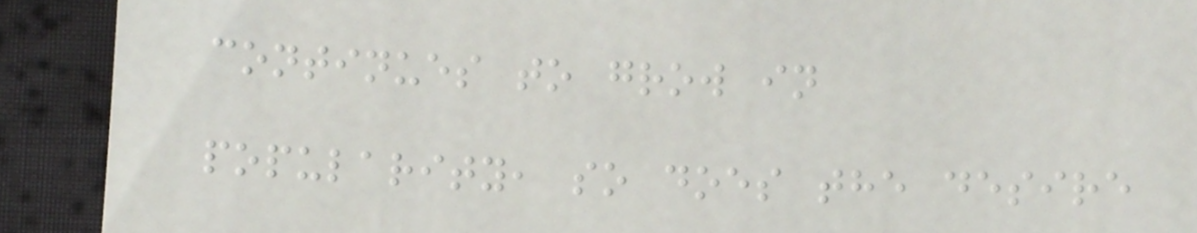continues to grow in
popularity, so does the desire
